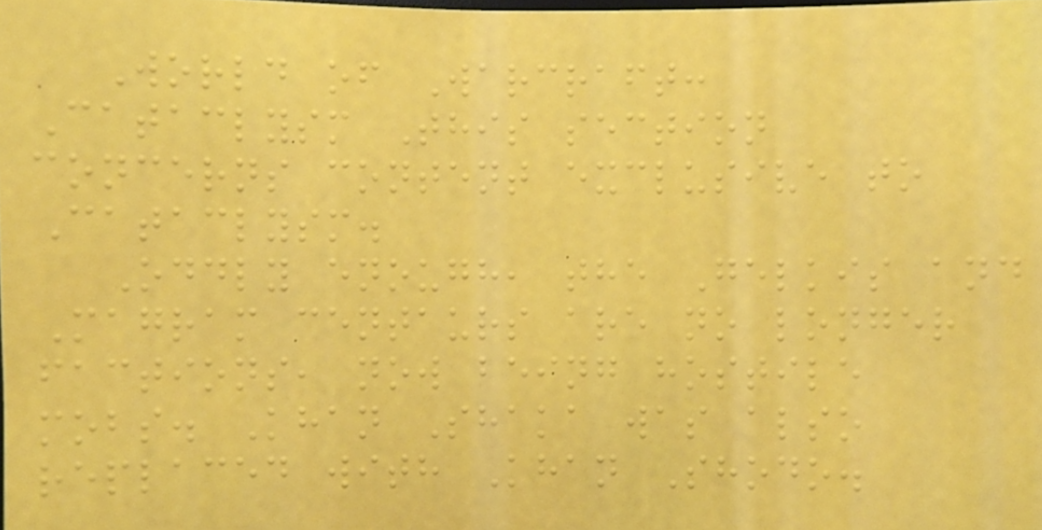World of Warcraft:
Cataclysm This section
concerns content exclusive to
Cataclysm.
Oddly enough, the Gelkis and
Magram centaurs are no longer
factions, now being hostile
mobs. Khan Shaka was also
replaced with Khan Shodo.
